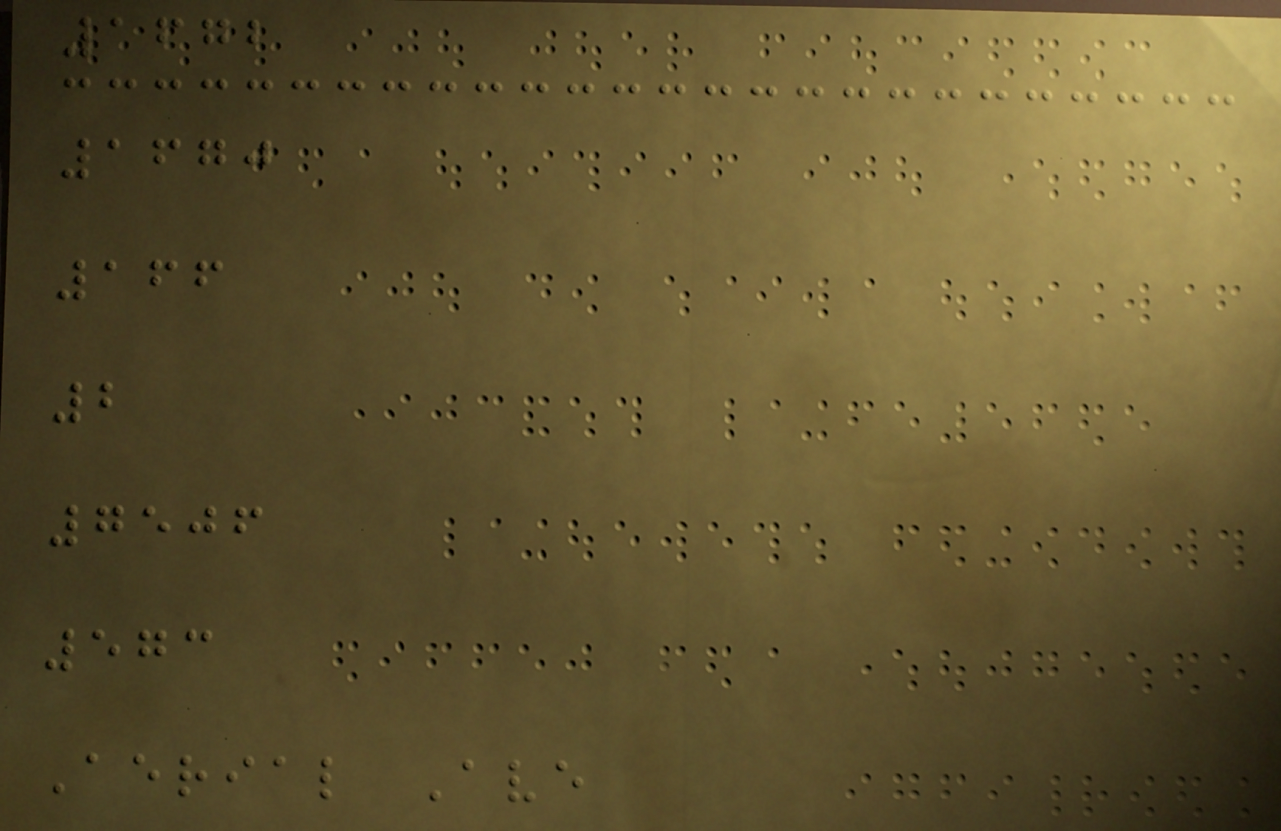1672
1670
166
2
7506
573
Aerial Ave
